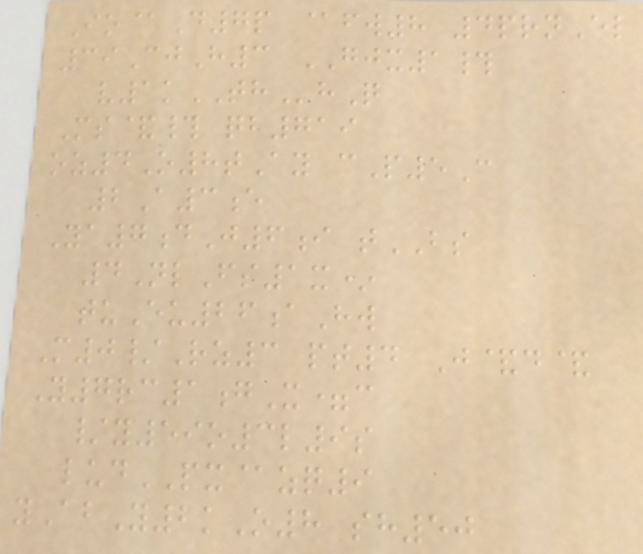Io@D7p @fw8 4prnEl
39CjH3 GJX1#
v1kTHhQ
Ms&# qb719
oz4O8tAy cP5C
2A3e
Ya7dJ6i tBS
4NlFs1x*
tuEu26aHw
M0/Rz3 pt4 J&d&
Y7rc1gX=c
/y59o3l9s
ludPX@zq9
yAbY2kO8 sh50
